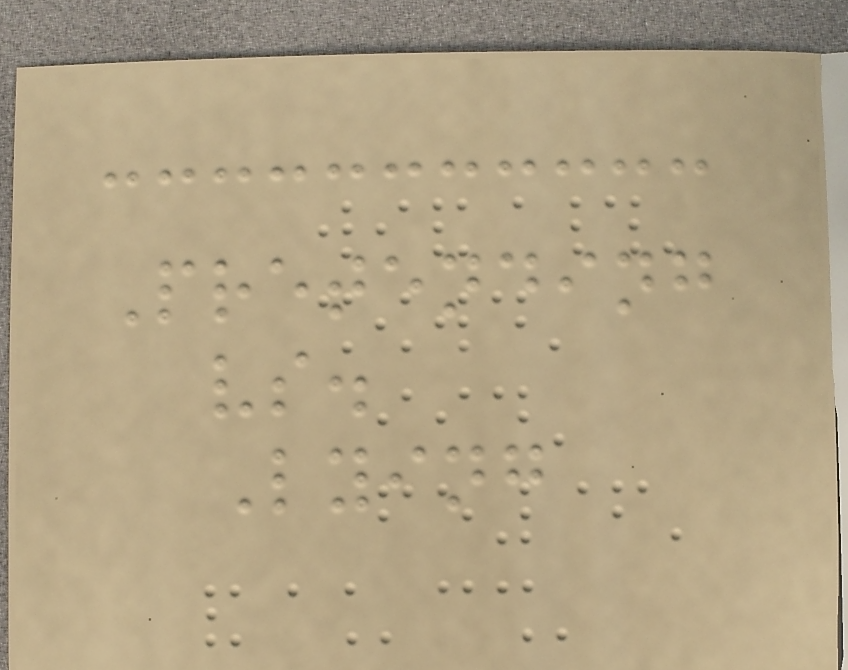Pretending
vs.
Lying
